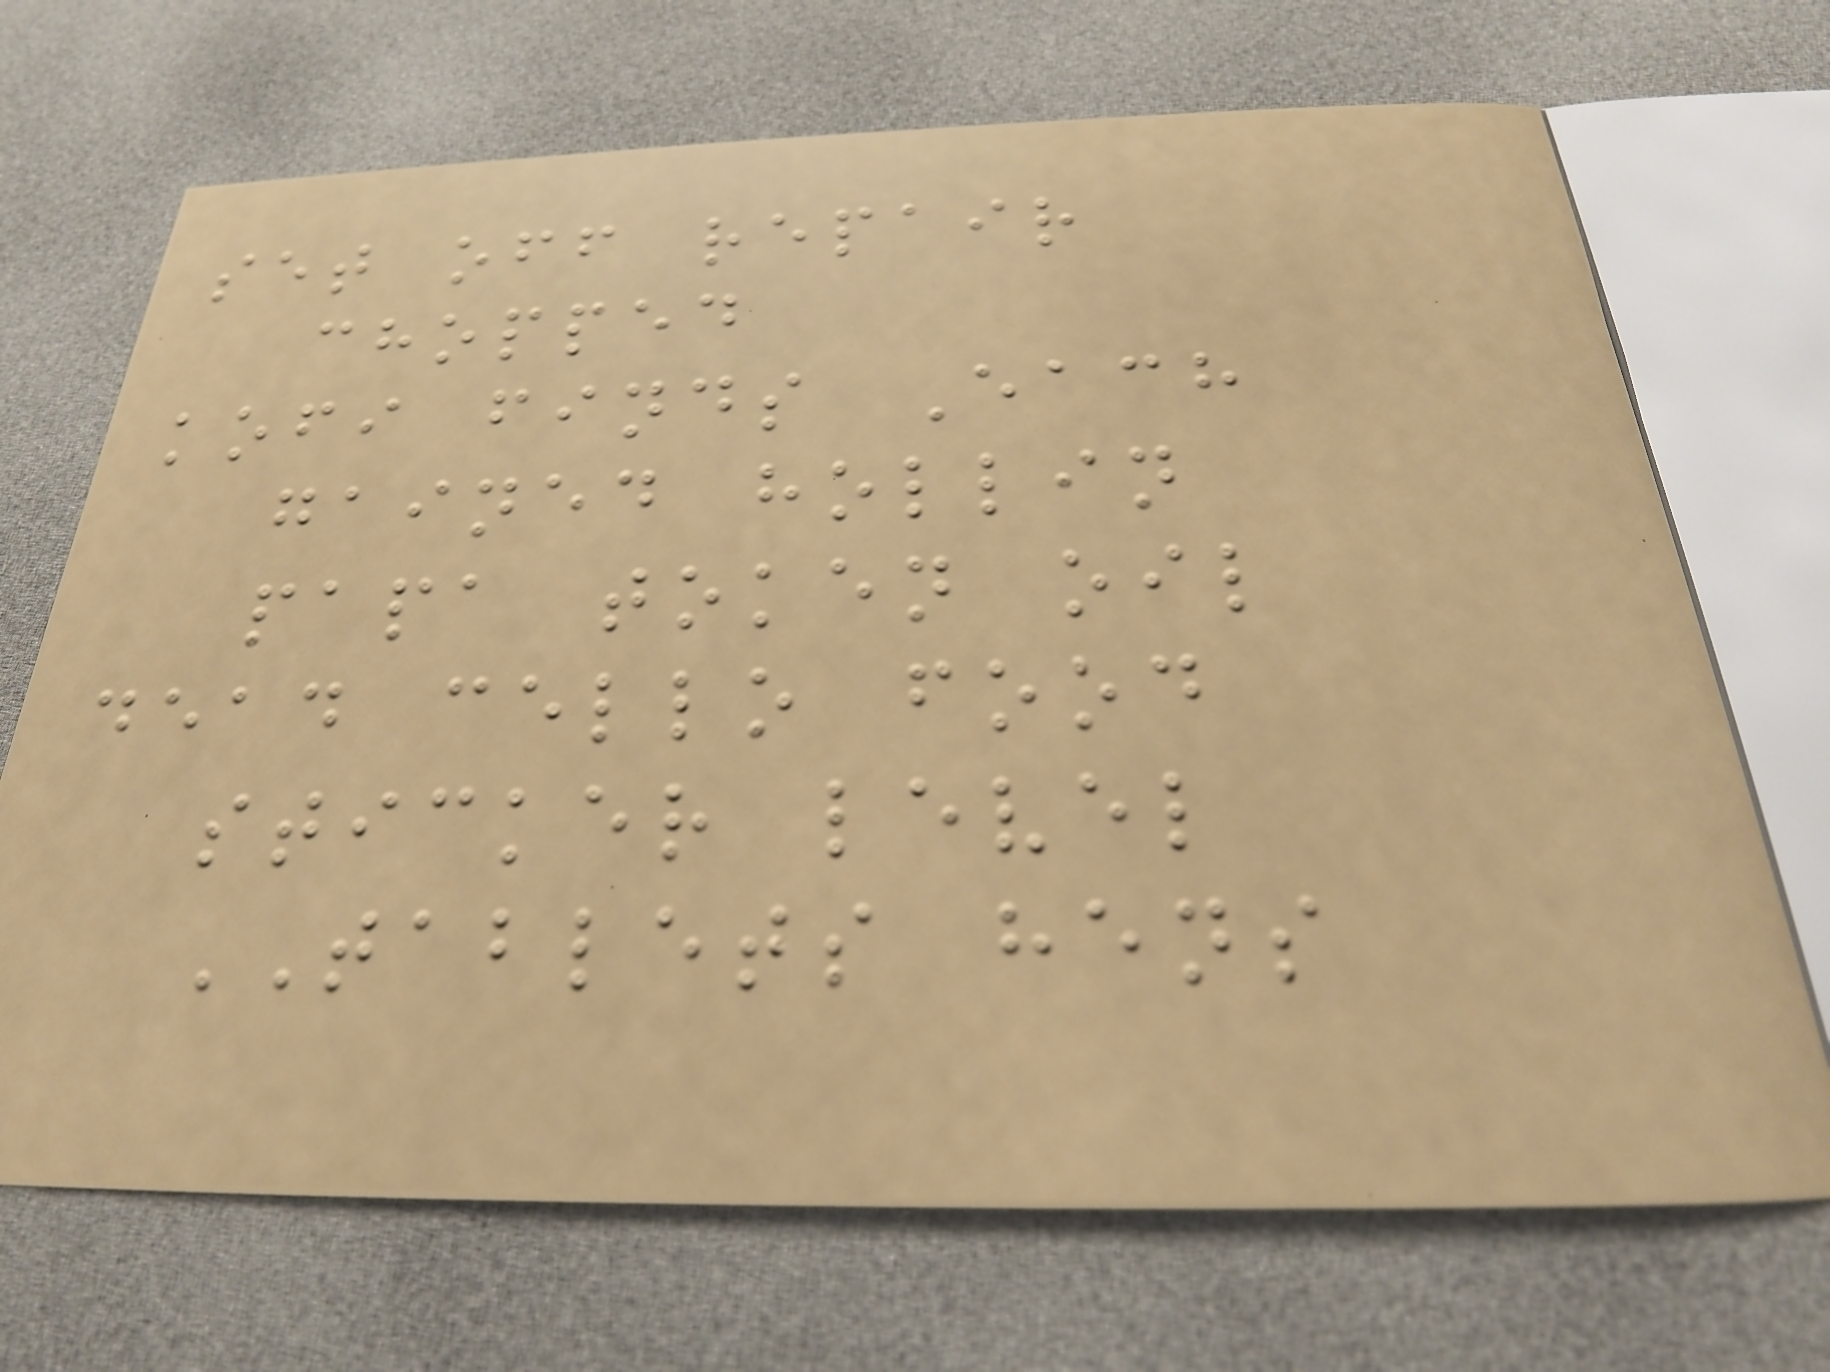set off repair
chopped
kofi finds Each
gained hollin
papa token oil
dead cello food
sticker level
TABLETS hens
